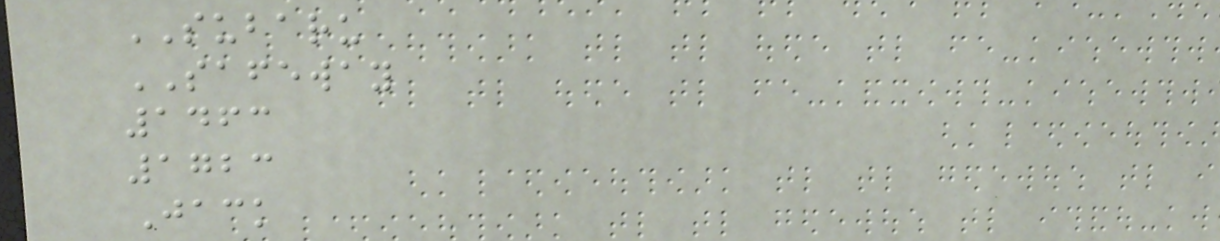SUBARU
SAFEWAY
1463
1723
Jack
